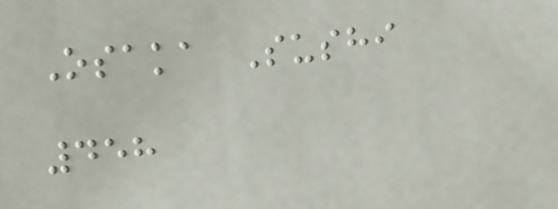Osaka Sushi
458
